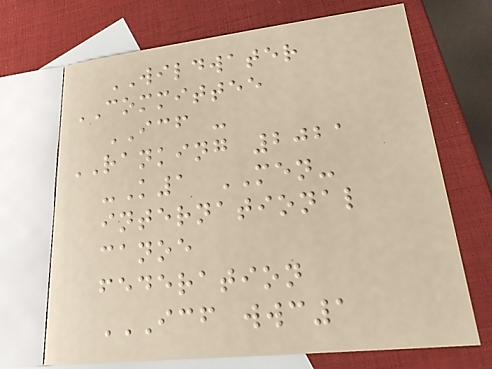WILDWATER
COMMITTEE
ICF -
RANKING 2021
-K1 MEN-
international
canoe
federation
ICF WWC1
